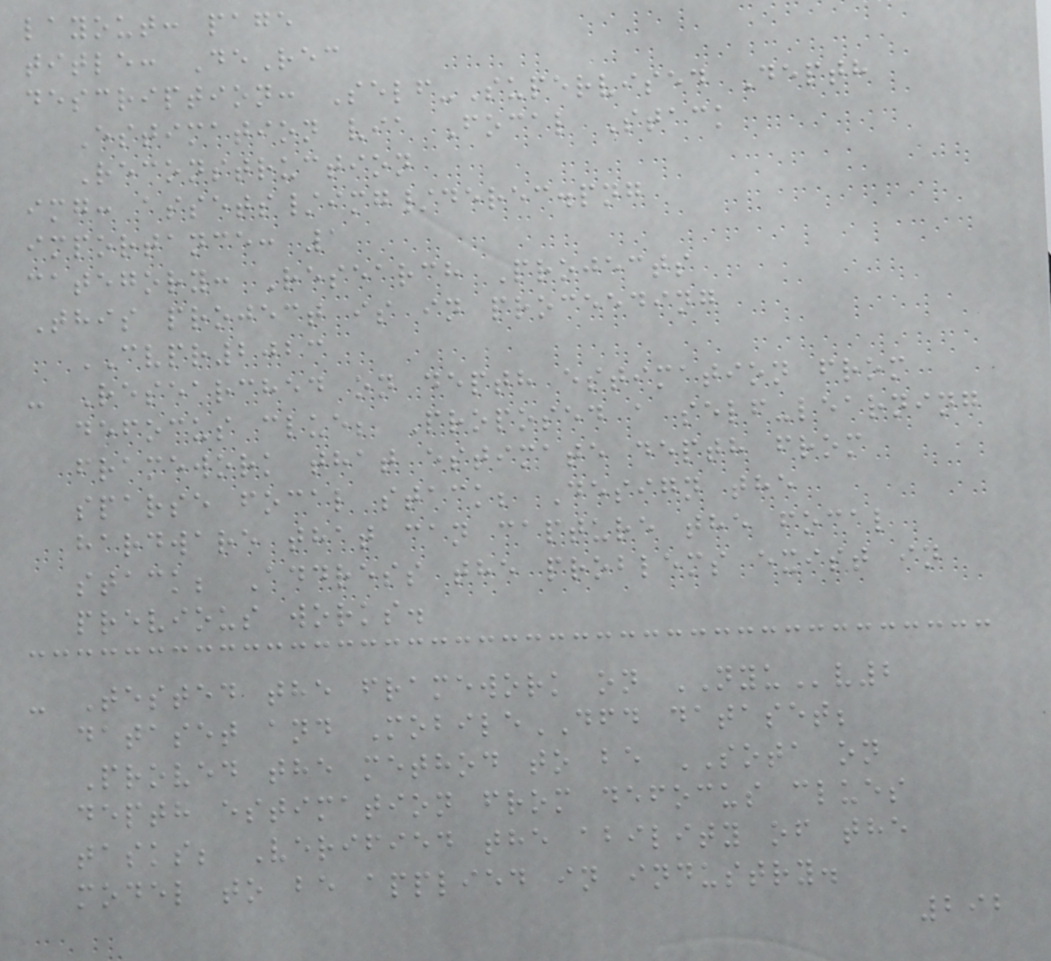layout: page
title: DeRec
description: Self-Supervised Depth
Estimation via Focal Stack
Reconstruction
img: assets/img/derec.png
importance: 1
category: Research Projects
This project is in proceeding
CVPR2023
- Researched on depth estimation from
defocus clue; Proposed a self-learning
framework that estimate depth from
sparse focal stack; Design the
hardware that can capture the focal
stack; Address the problems exist in
previous works.
- Tested the framework on NYUv2
dataset and MobileDFD dataset;
Proved the method to be SOTA on
depth estimation from defocus clues
tasks; Verified the ability of the
model to be applied in industry.
292
